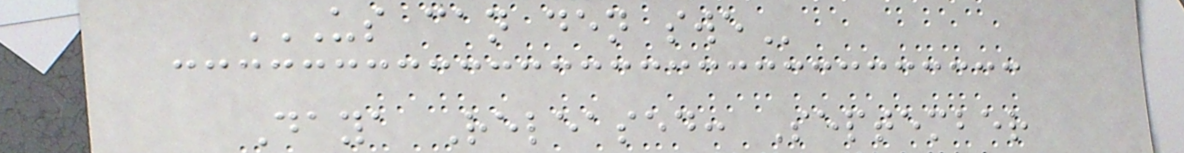US CAN DEN SWE
Daya Released: September
